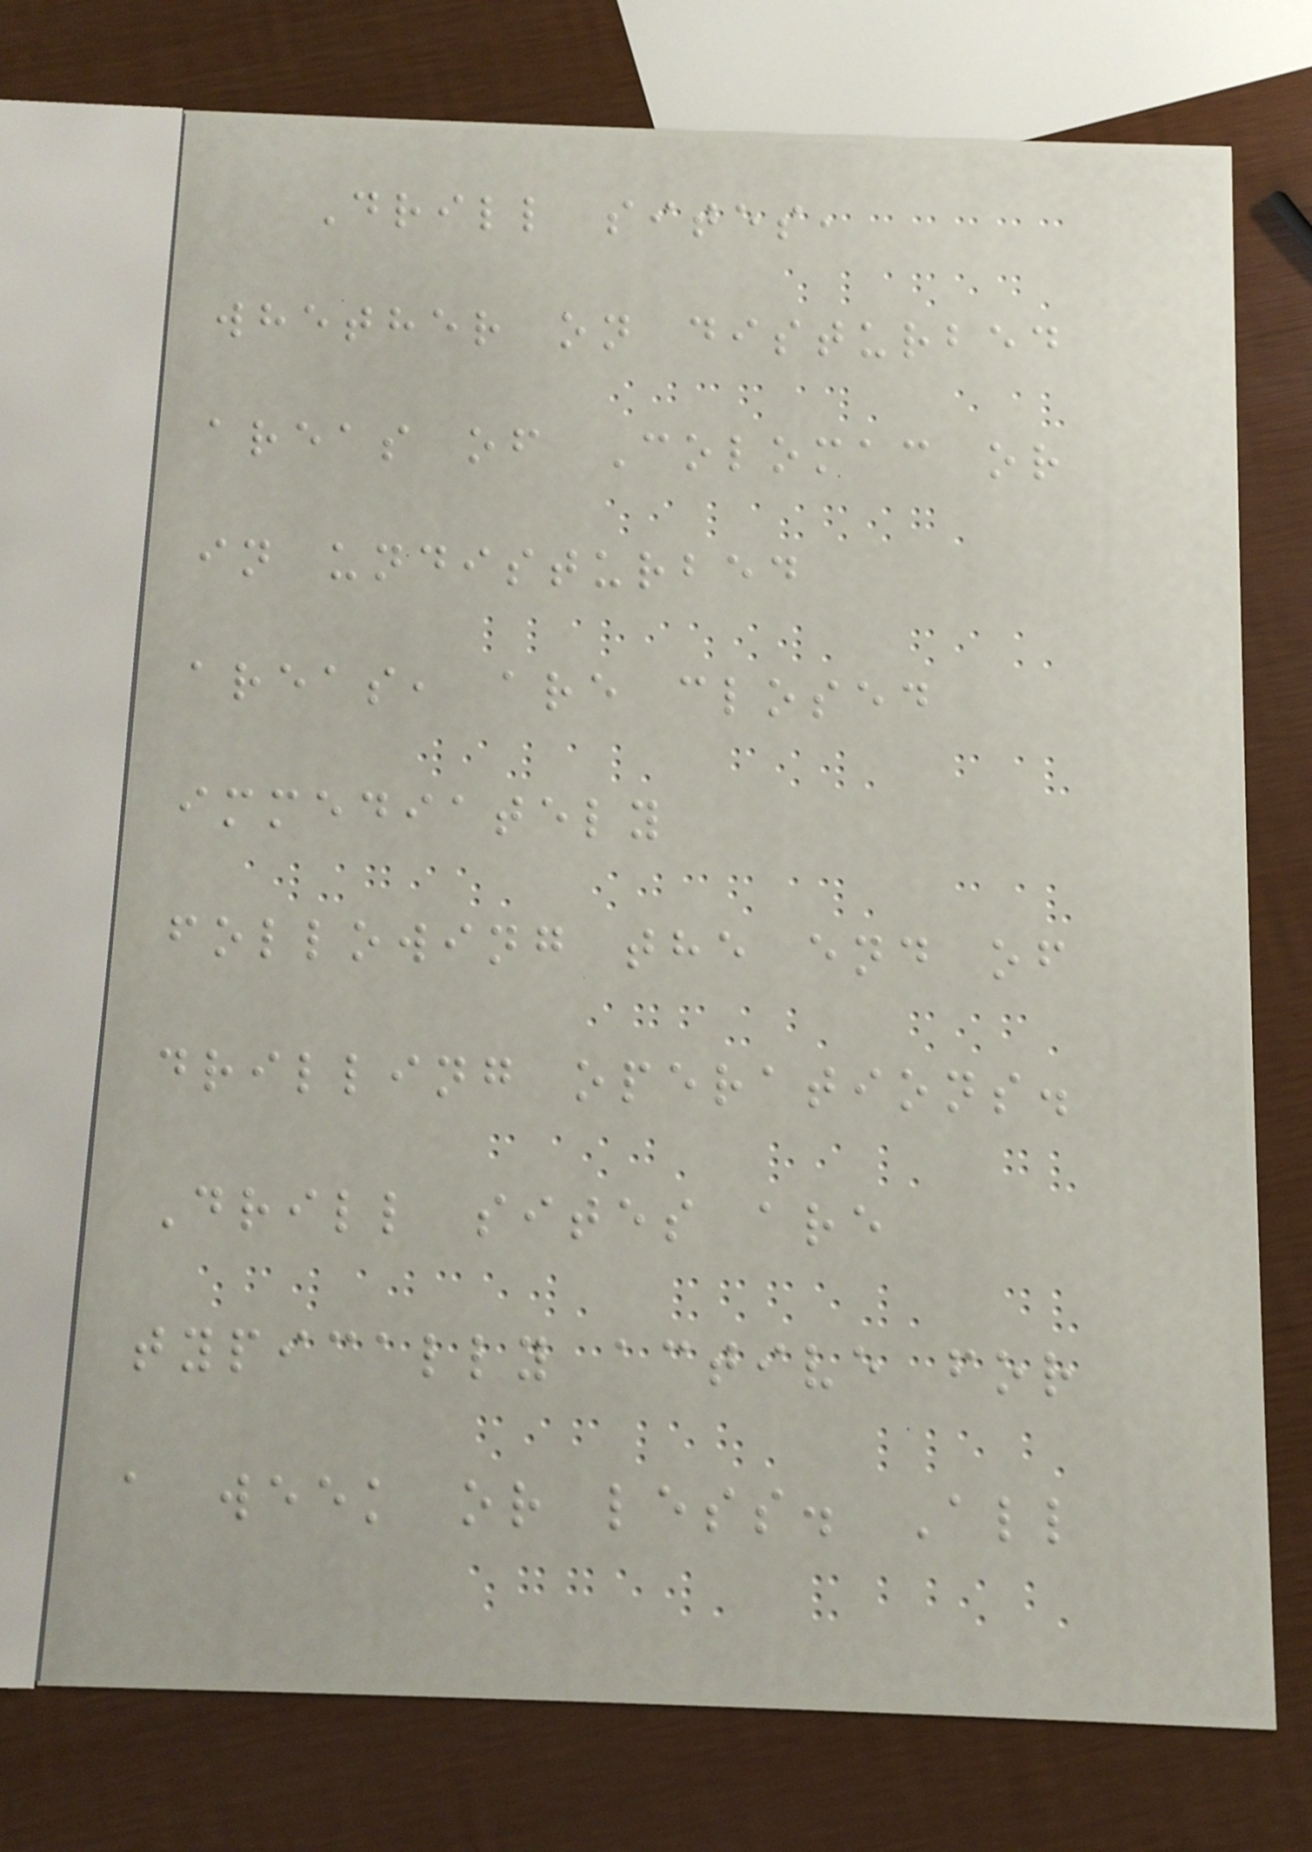Drill sites,
whether on disturbed
areas of Colomac or
in undisturbed
areas, are closed
immediately
following the end of
drilling operations.
Drill sites are
typically active for
a week or less. All
